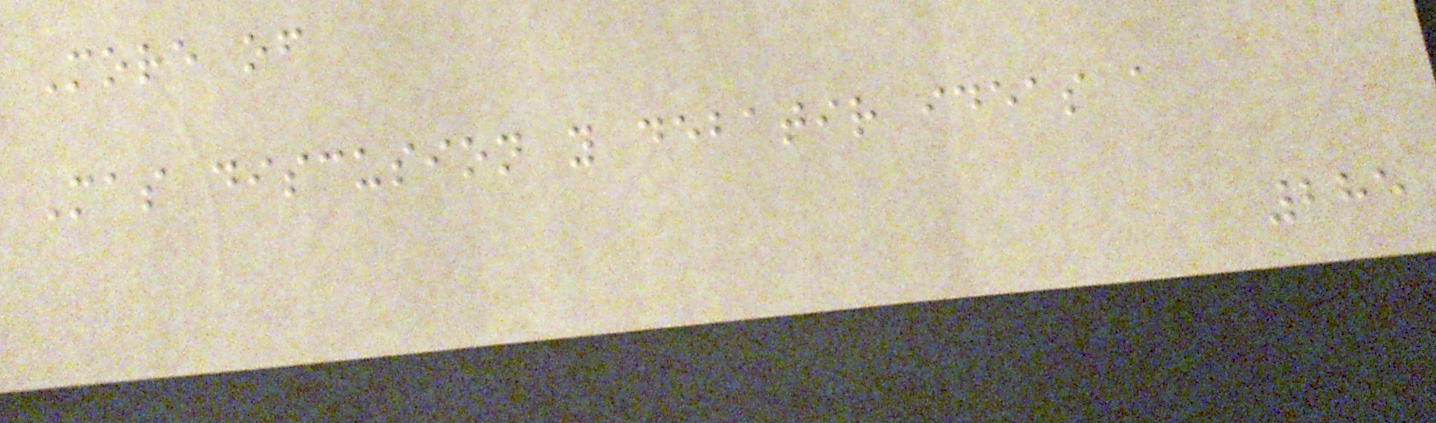More of
Mas discusion y debatir ideas a
285
